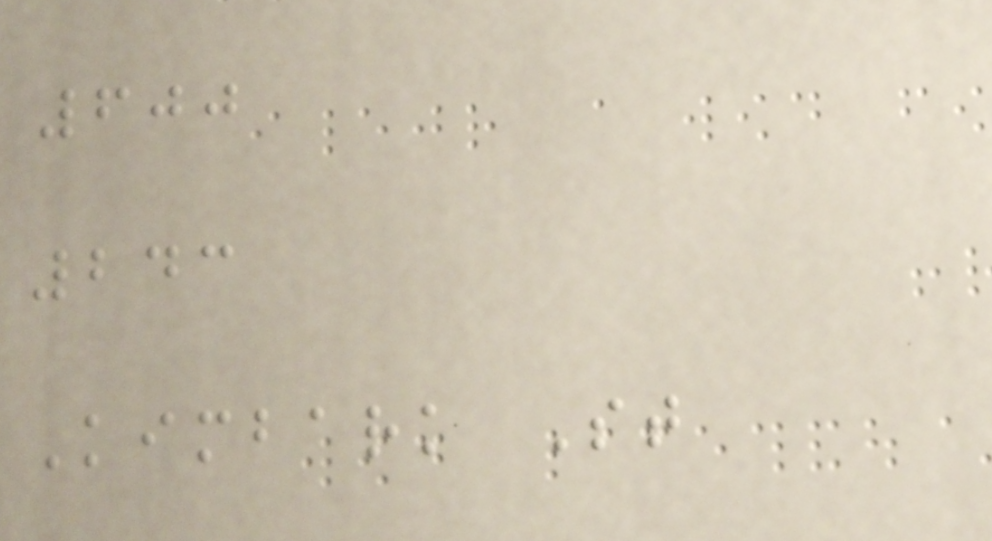600
243
Kimbark St
